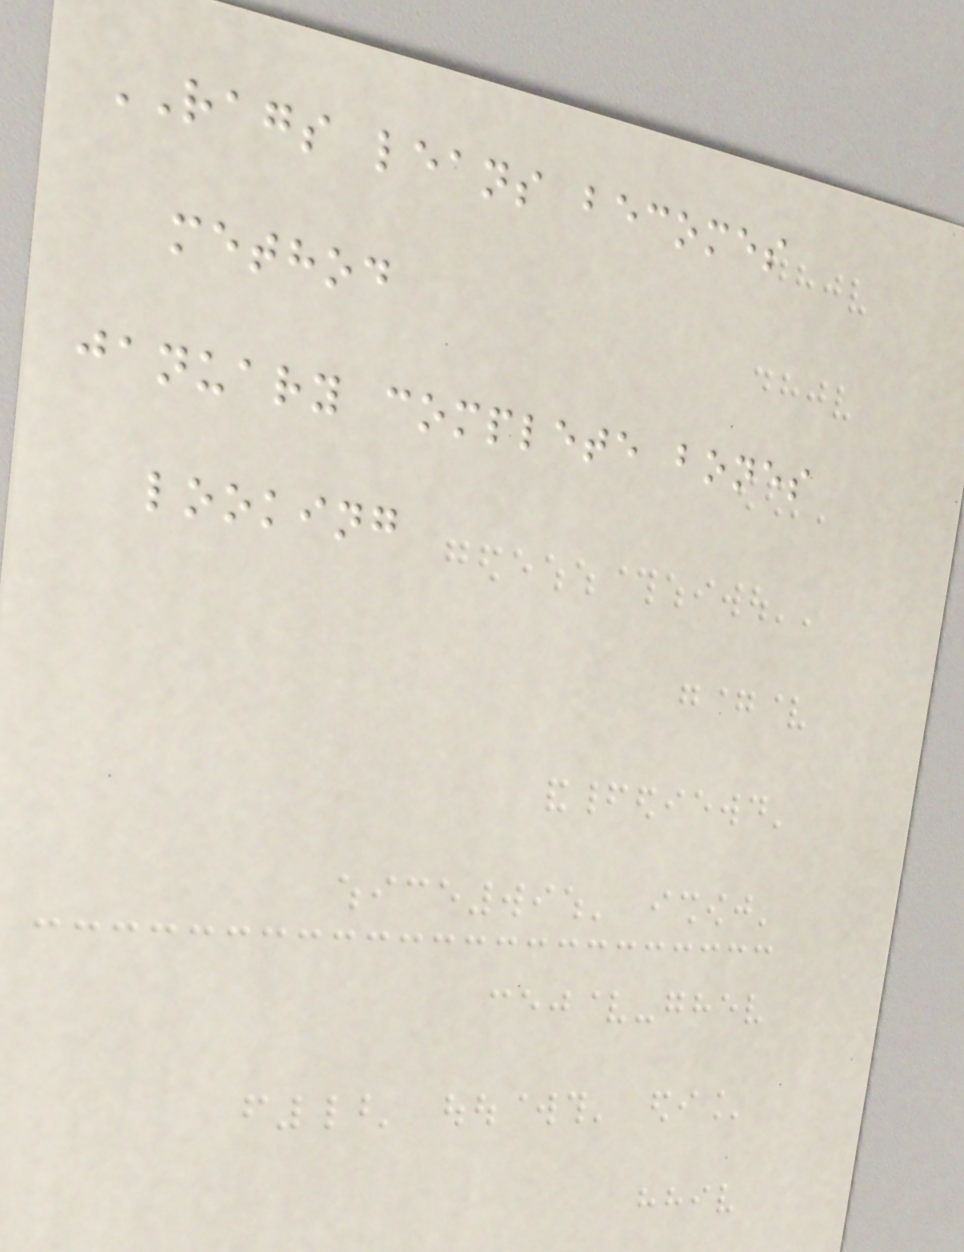RAGS leans becomes
method
january complete bones
looking
